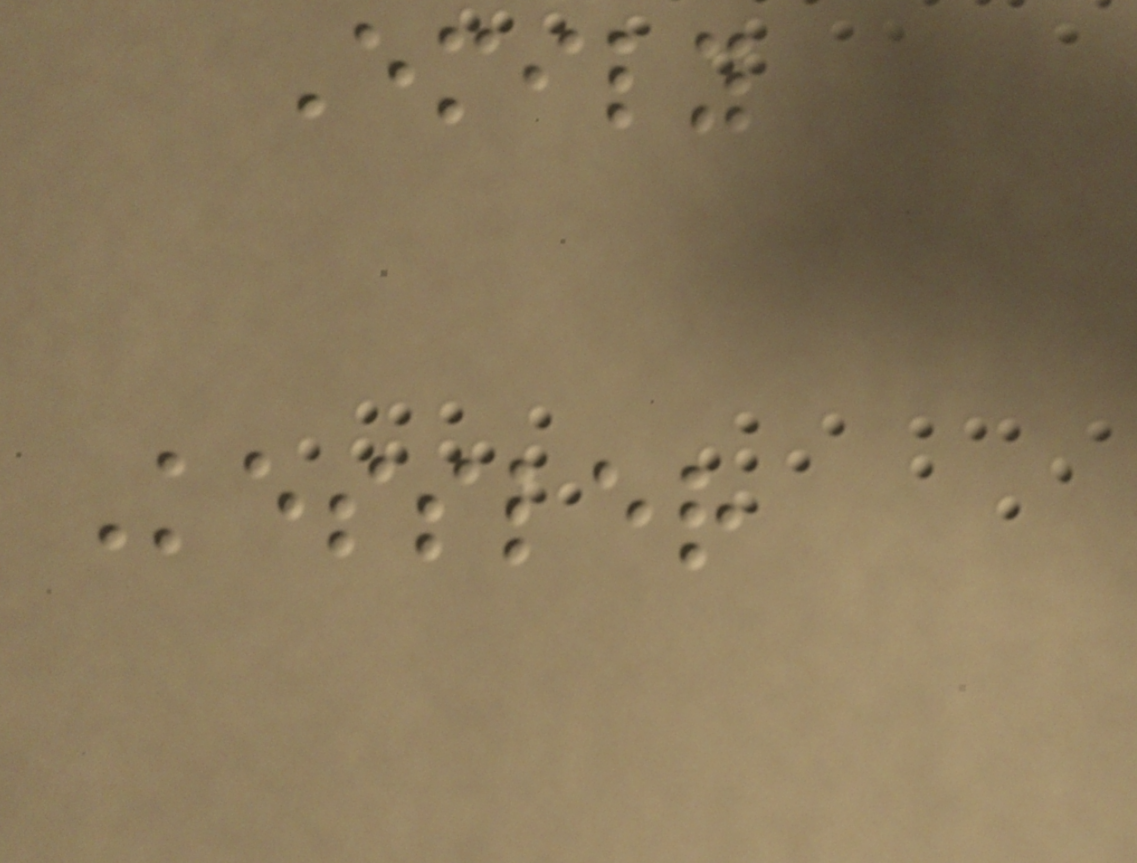Emily
Kessler
